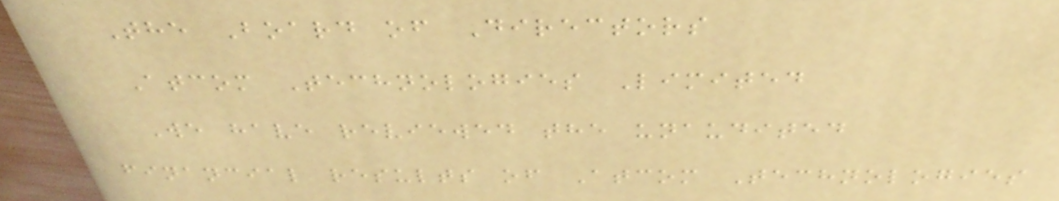The Board of Directors
Atcom Technologies Limited
We have reviewed the unaudited
financial results of Atcom Technologies
